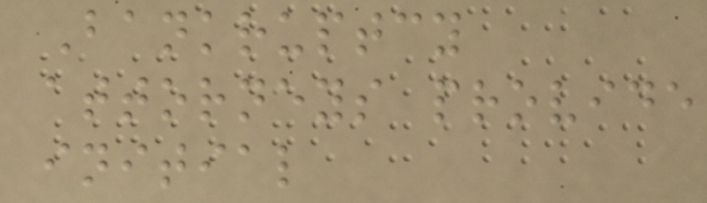Bankruptcy
attorneys provide
initial
